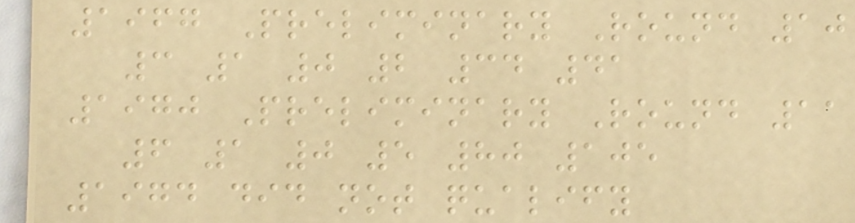1967 Preliminary Round 10
3 1 0 2 34 41
1970 Preliminary Round 11
6 1 0 5 80 105
1974 did not qualify
